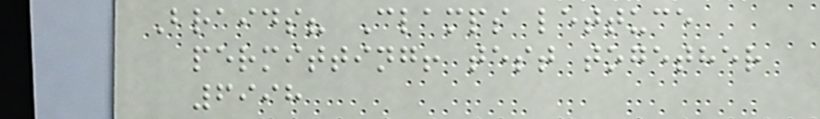Braids? Clamps lettuce
permitting! test together
6998
